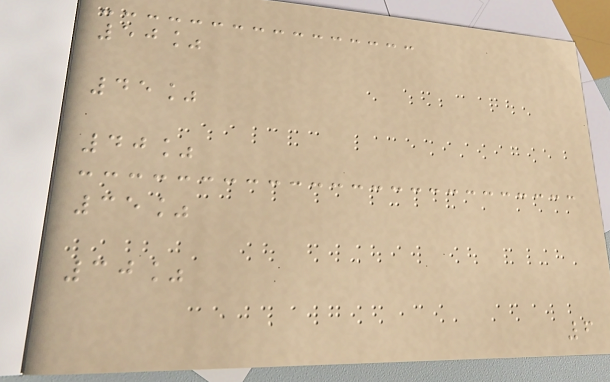50%
45%
40%
35%
30%
6
